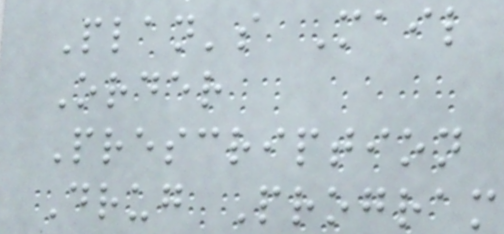Plan's Mail
Order
Prescription
Drug Program
